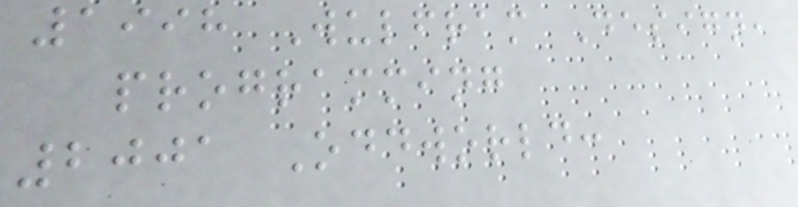1998 Wulfram Design,
programming
2001 Oddworld:
